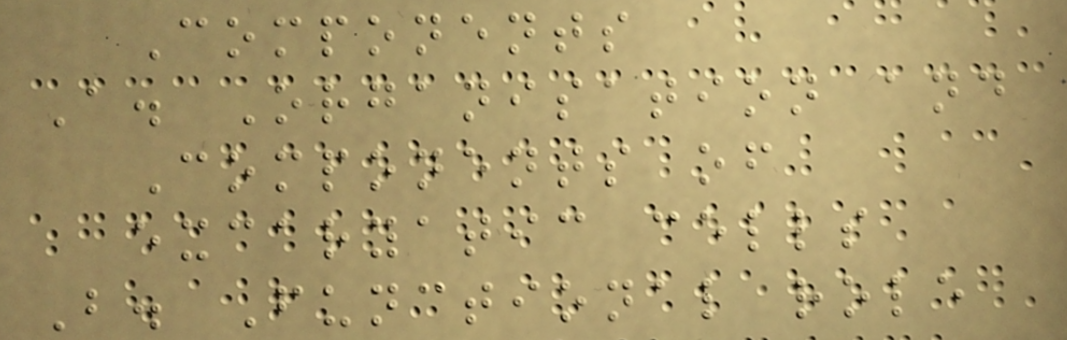Components
A. Organisation and
Components of
excaryatic cells
B. Functional role
